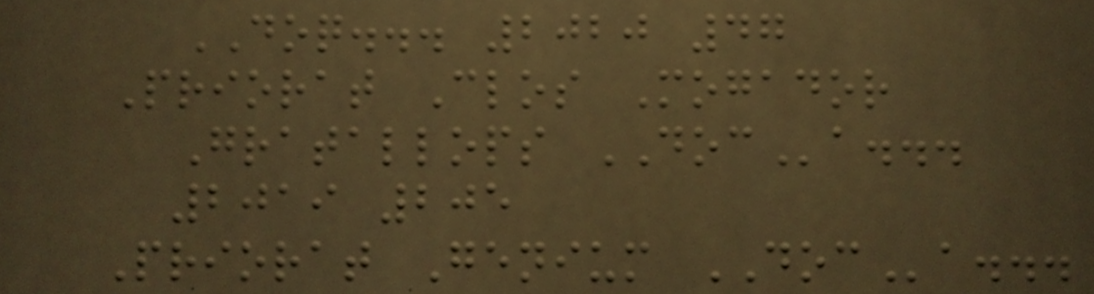DOQ... 2020 47
Priorat Clos Mogador
Gratallops DOCa...
2019 205
Priorat Genium DOCa...
